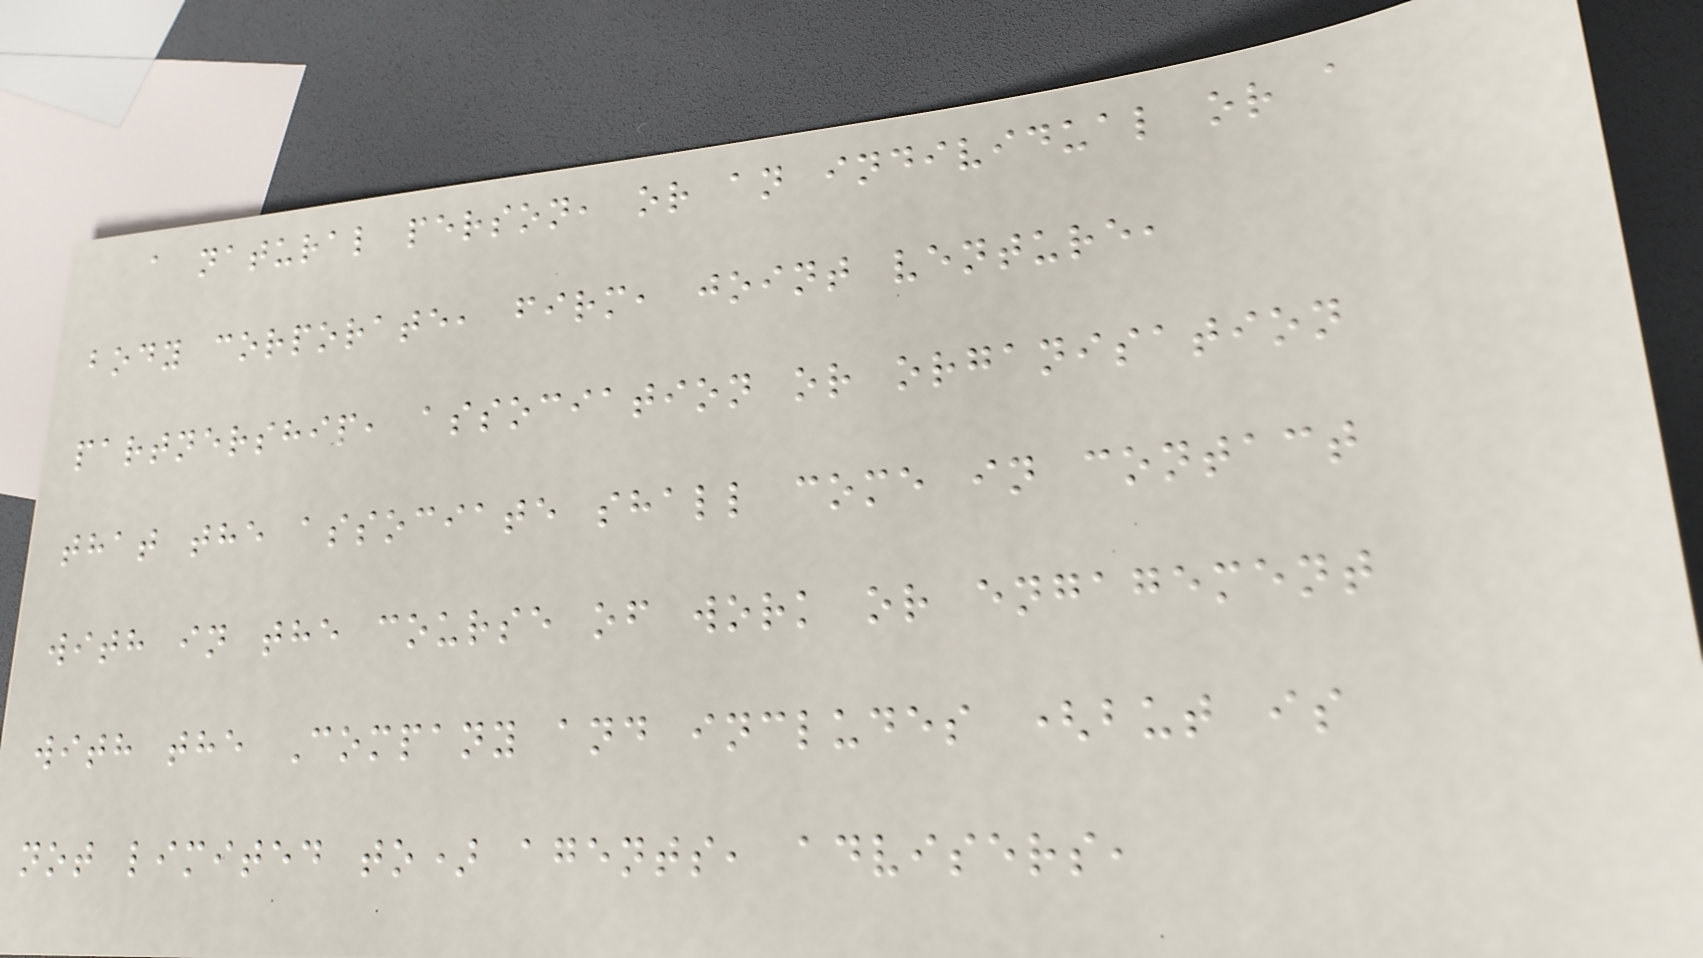a natural person, or an individual or a
body corporate, firm, joint venture,
partnership, association or organisation
that the associate shall come in contact
with in the course of work or engagement
with the Company and includes (but is
not limited to) agents, advisers,
